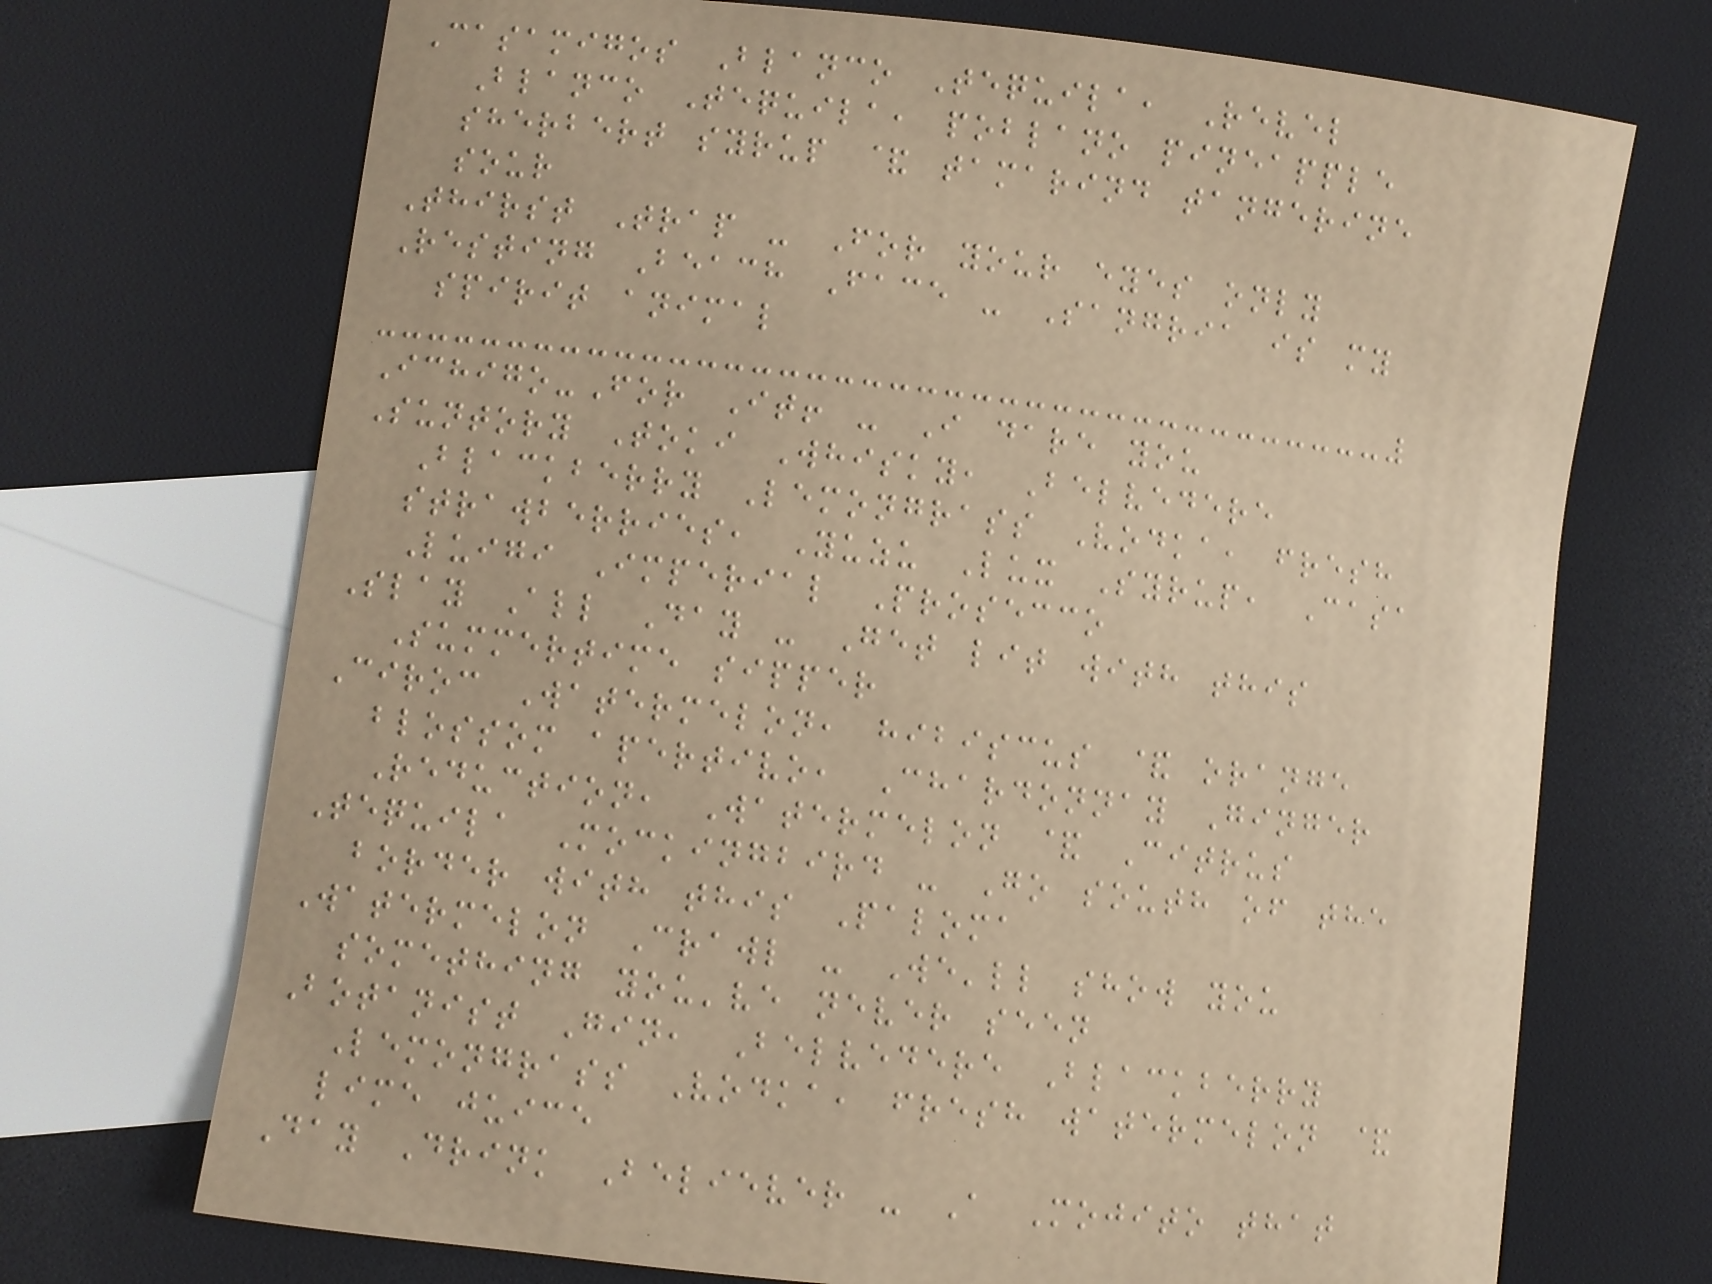Casamigos Blanco Tequila, Revel
Blanco Tequila, poblano pineapple
sherbert syrup & tamarind tangerine
sour
Thirst Trap - For your eyes only
Resting Beach Face - Sangria is my
spirit animal
Ichigo-For It! - I dare you
Suntory Toki Whisky, Belvedere
Blackberry Lemongrass Vodka, fresh
strawberries, Yuzu Lux Syrup, Casa
Luigi Imperial Prosecco
Slay All Day - Get lit with this
Summertime sipper
Ciroc Watermelon, hibiscus & orange
blossom apertivo, Chardonnay Ginger
Reduction, Watermelon & Citrus
Tequila Mockingbird - Go south of the
border with this Paloma
Watermelon Crawl - We'll show you
something you've never seen
Botanist Gin, Belvedere Blackberry
Lemongrass Vodka, fresh watermelon &
lime juice
Day Drink Believer - A Mojito that
